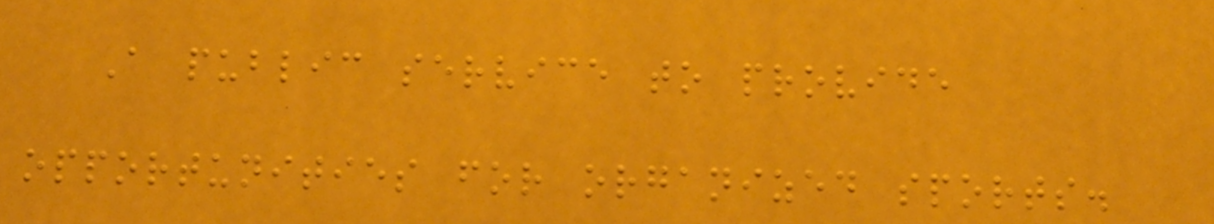A public service to provide
opportunities for organized sports.
